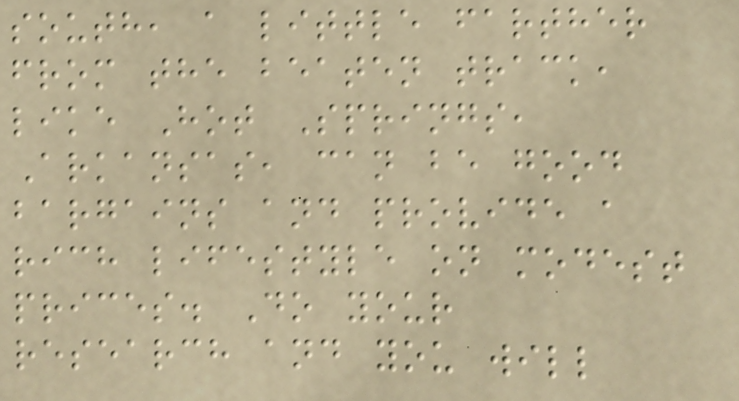south, a little farther
from the beaten track,
like Hot Springs,
Arkansas, can be good
bargains and provide a
rich lifestyle on modest
prices. Do your
research and you will
